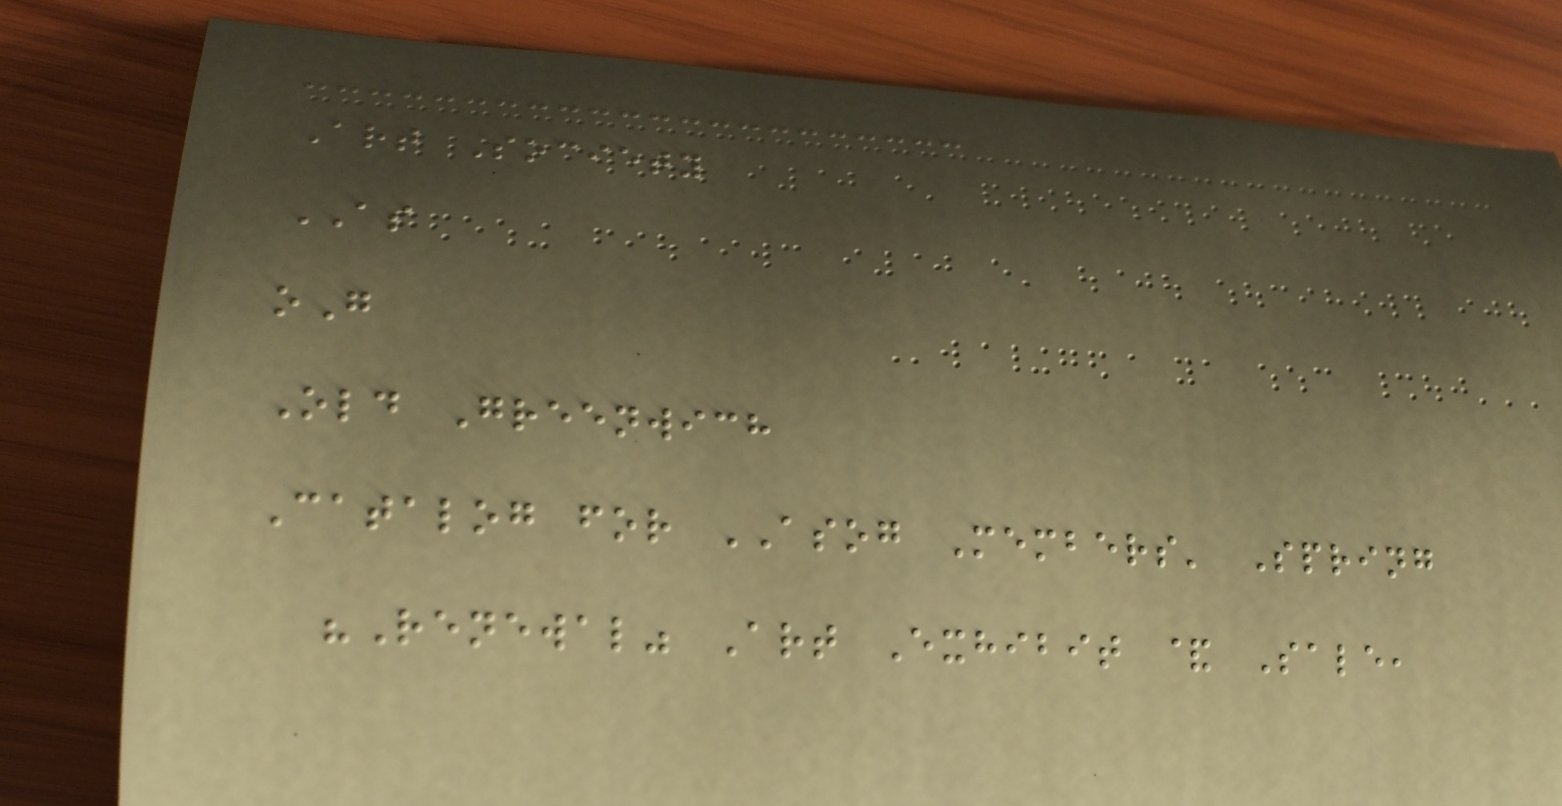Art Society
AS
oG
Old Greenwich
Catalog for ASOG Members' Spring
"Renewal" Art Exhibit & Sale,
